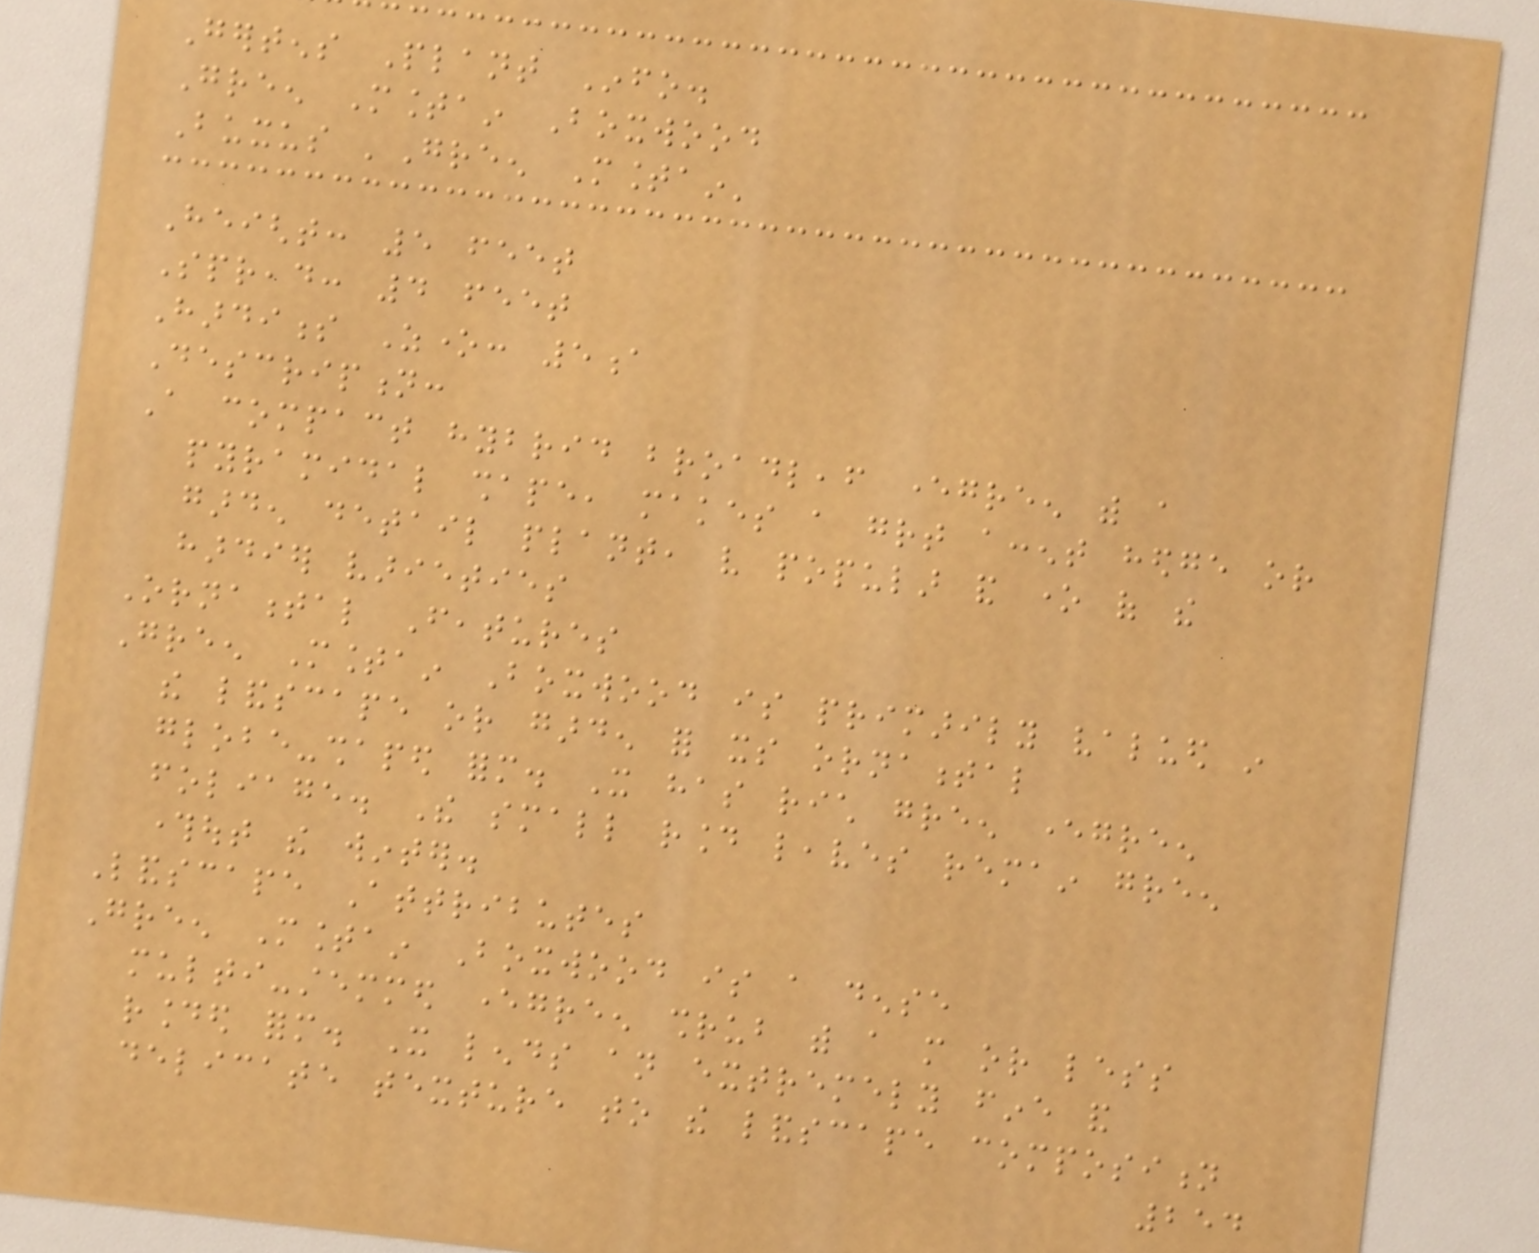Gertens Plant Info.
Green Mountain Boxwood
Buxus 'Green Mountain'
Height: 5 feet
Spread: 4 feet
Hardiness Zone: 5a
Description:
A compact hybrid broadleaf evergreen with a
pyramidal shape, makes a great accent hedge or
garden detail plant, very popular and one of the
hardier varieties
Ornamental Features
Green Mountain Boxwood is primarily valued in
the landscape or garden for its ornamental
globe-shaped form. It has rich green evergreen
foliage. The small round leaves remain green
throughout the winter.
Landscape Attributes
Green Mountain Boxwood is a dense
multi-stemmed evergreen shrub with a more or less
rounded form. It lends an extremely fine and
delicate texture to the landscape composition
254
